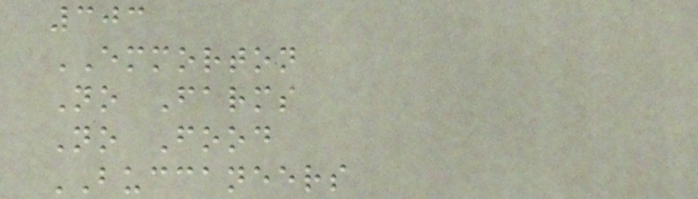303
EMMORTON
No Farms
No Food
BUCCANEERS
